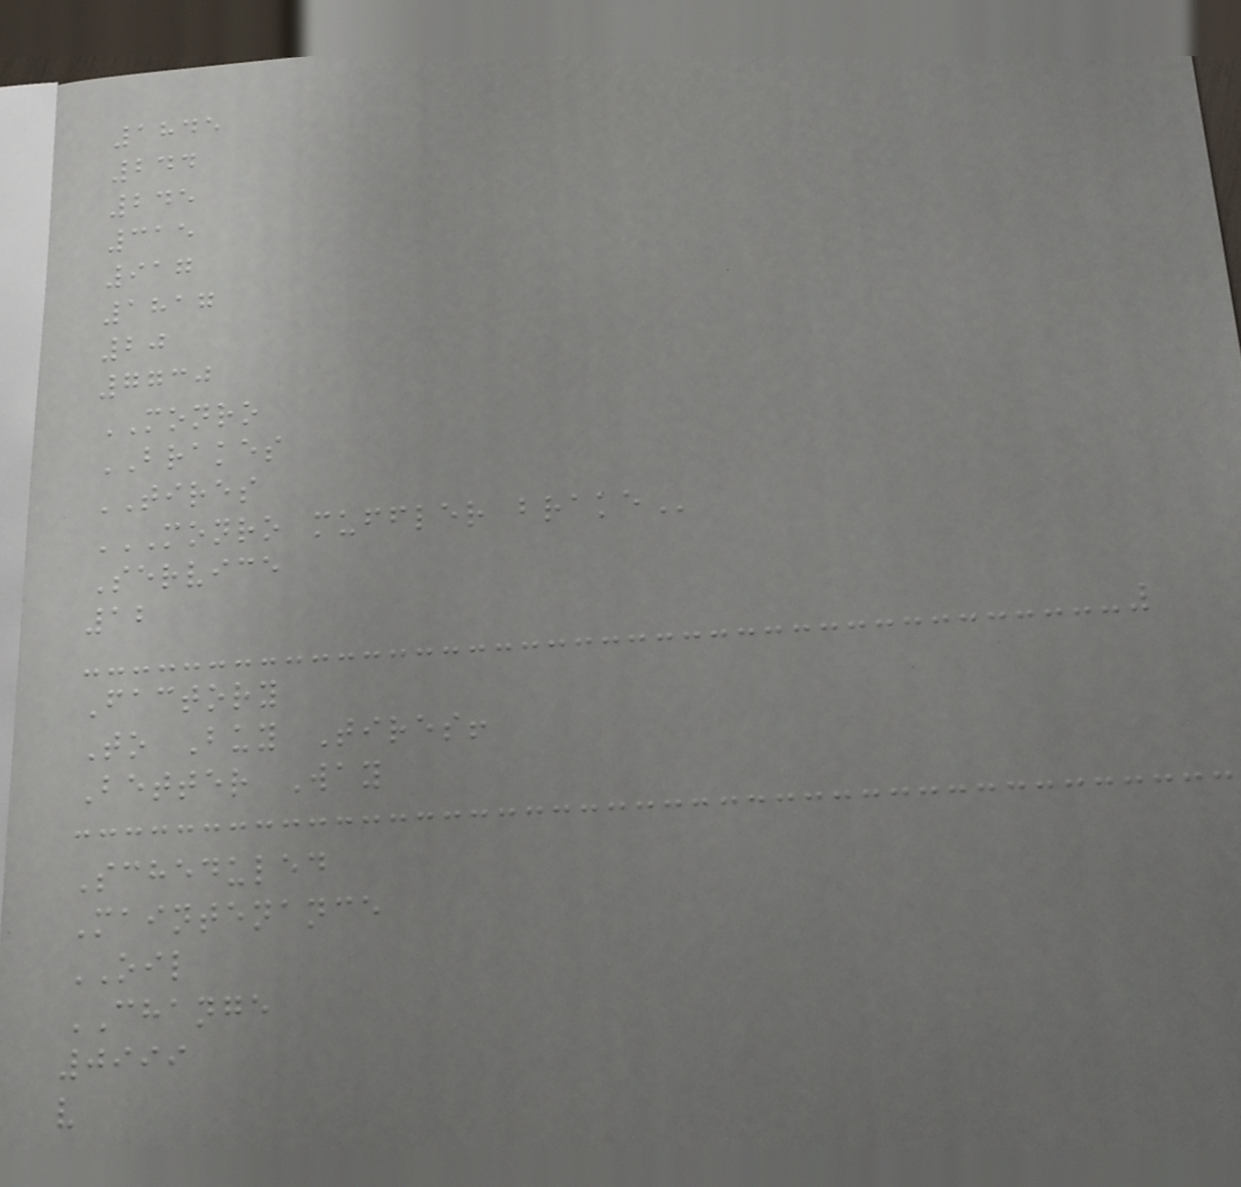1845
244
245
315
917
1817
20
7730
MONRO
BRAKES
TIRES
MONRO MUFFLER BRAKE
Service
12
Factory
To Buy Tires!
Better Way
Scheduled
Maintenance
OIL
CHANGE
0999
v
